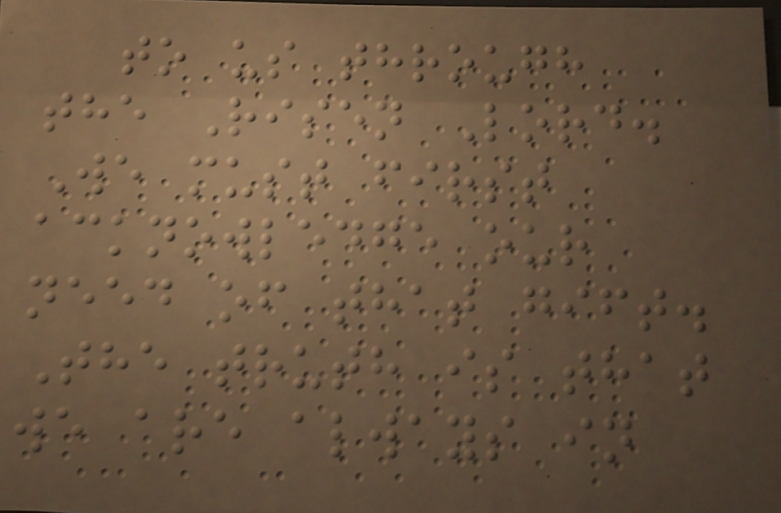to us through
the Risen Lord.
We must first
acknowledge our
need of that gift.
The truth is that
we are always in
